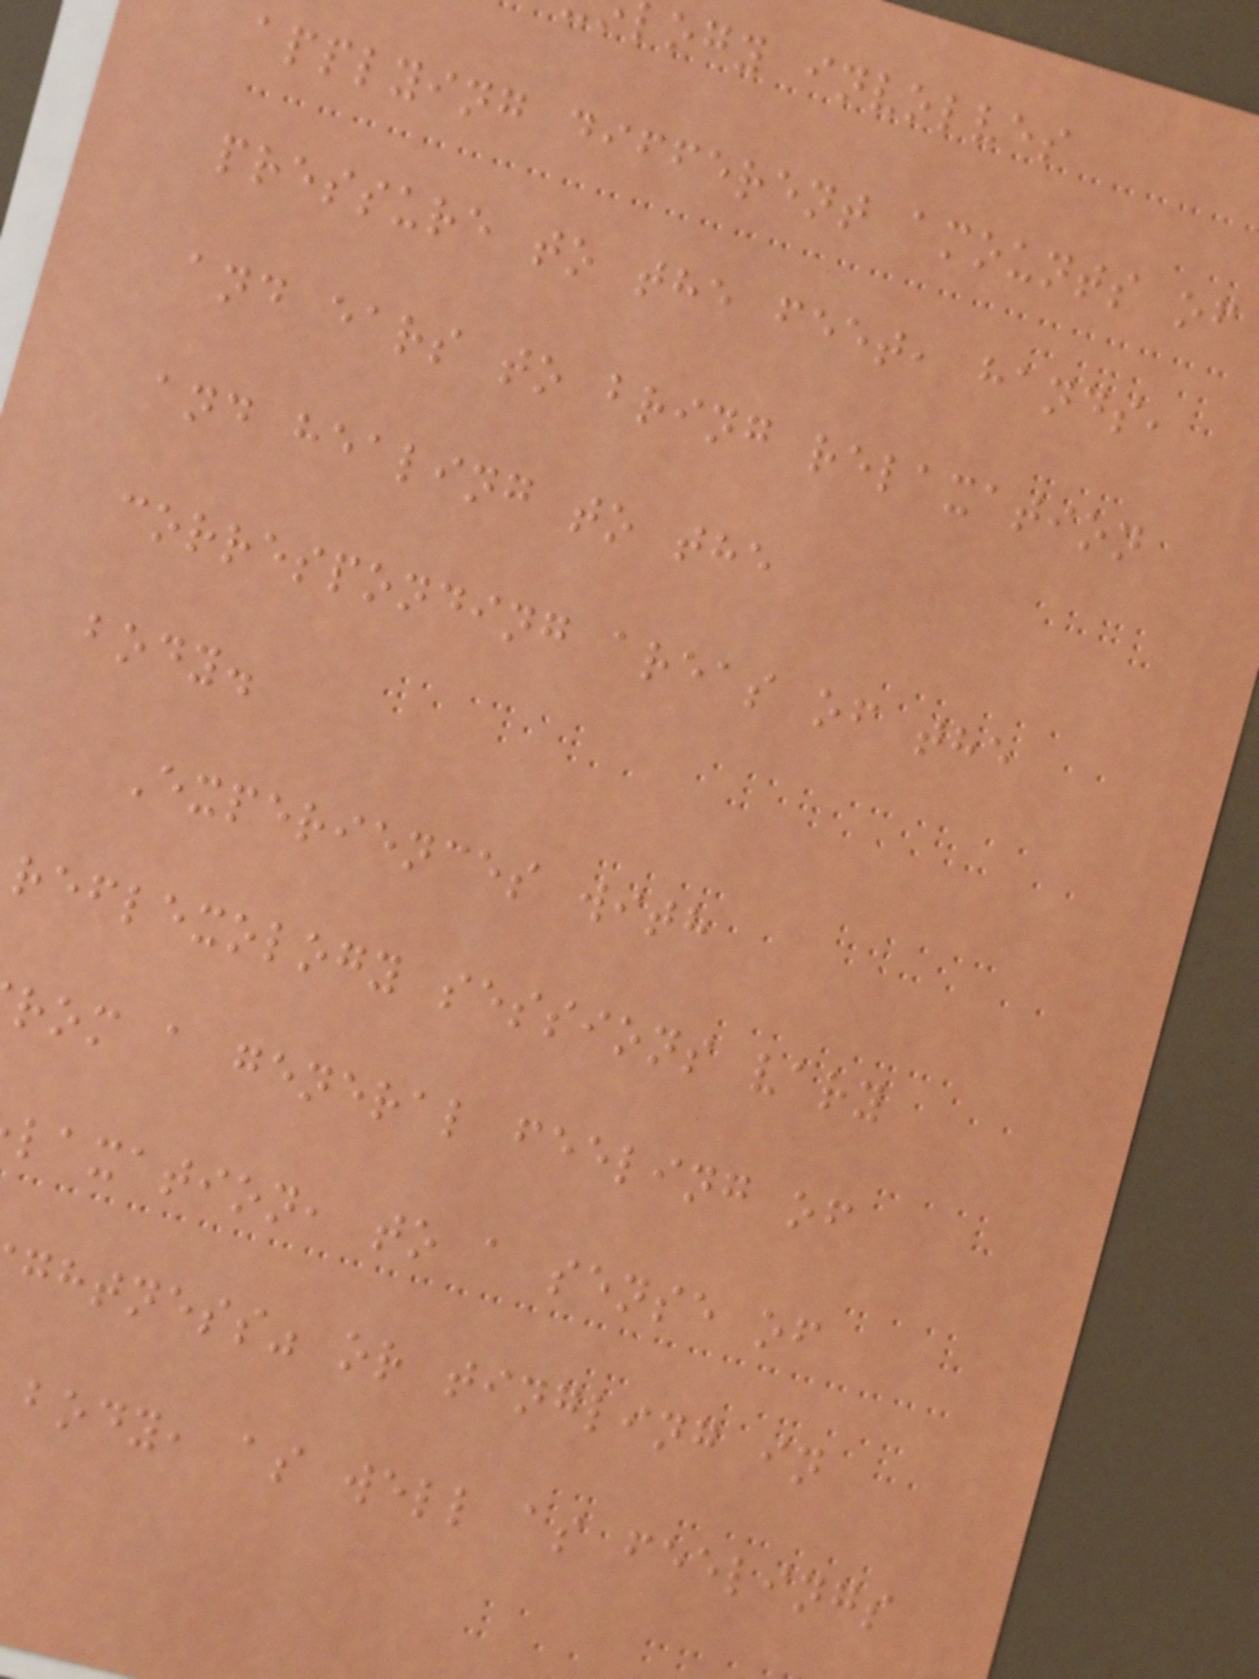ogy involves
applying different amounts of
pressure to the feet, hands,
and ears to bring relaxation
and healing to the
corresponding areas of the
body.
Experiences with
reflexology sessions vary
rom a general feeling of
laxation, to a sense of
ghtness" or tingling in
body, as well as feelings
